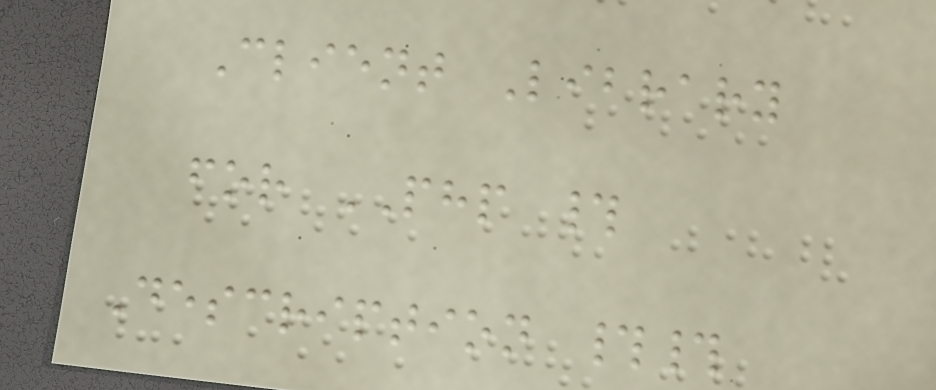Client Library
for PHP #
Description ##
